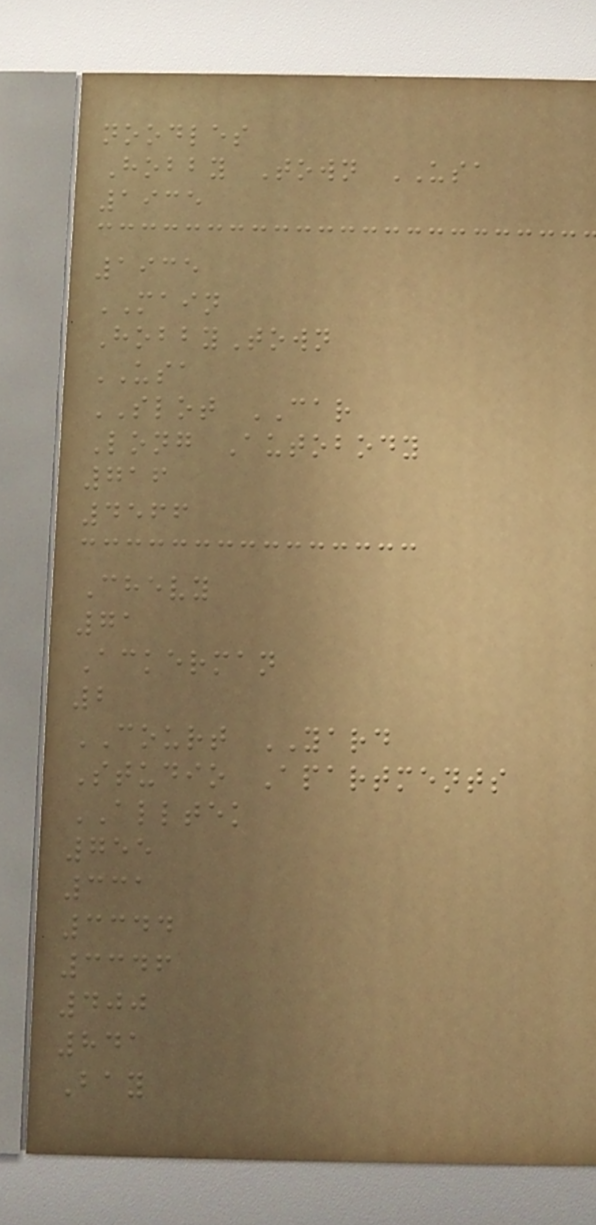noodles
Hobby Town USA
1935
1935
MAIN
HobbyTown
USA
SLOT CAR
Long Autobody
716
4566
Chevy
71
Ackerman
2
COURT YARD
Studio Apartments
ALLTEK
755
331
3344
3346
400
841
Bay
